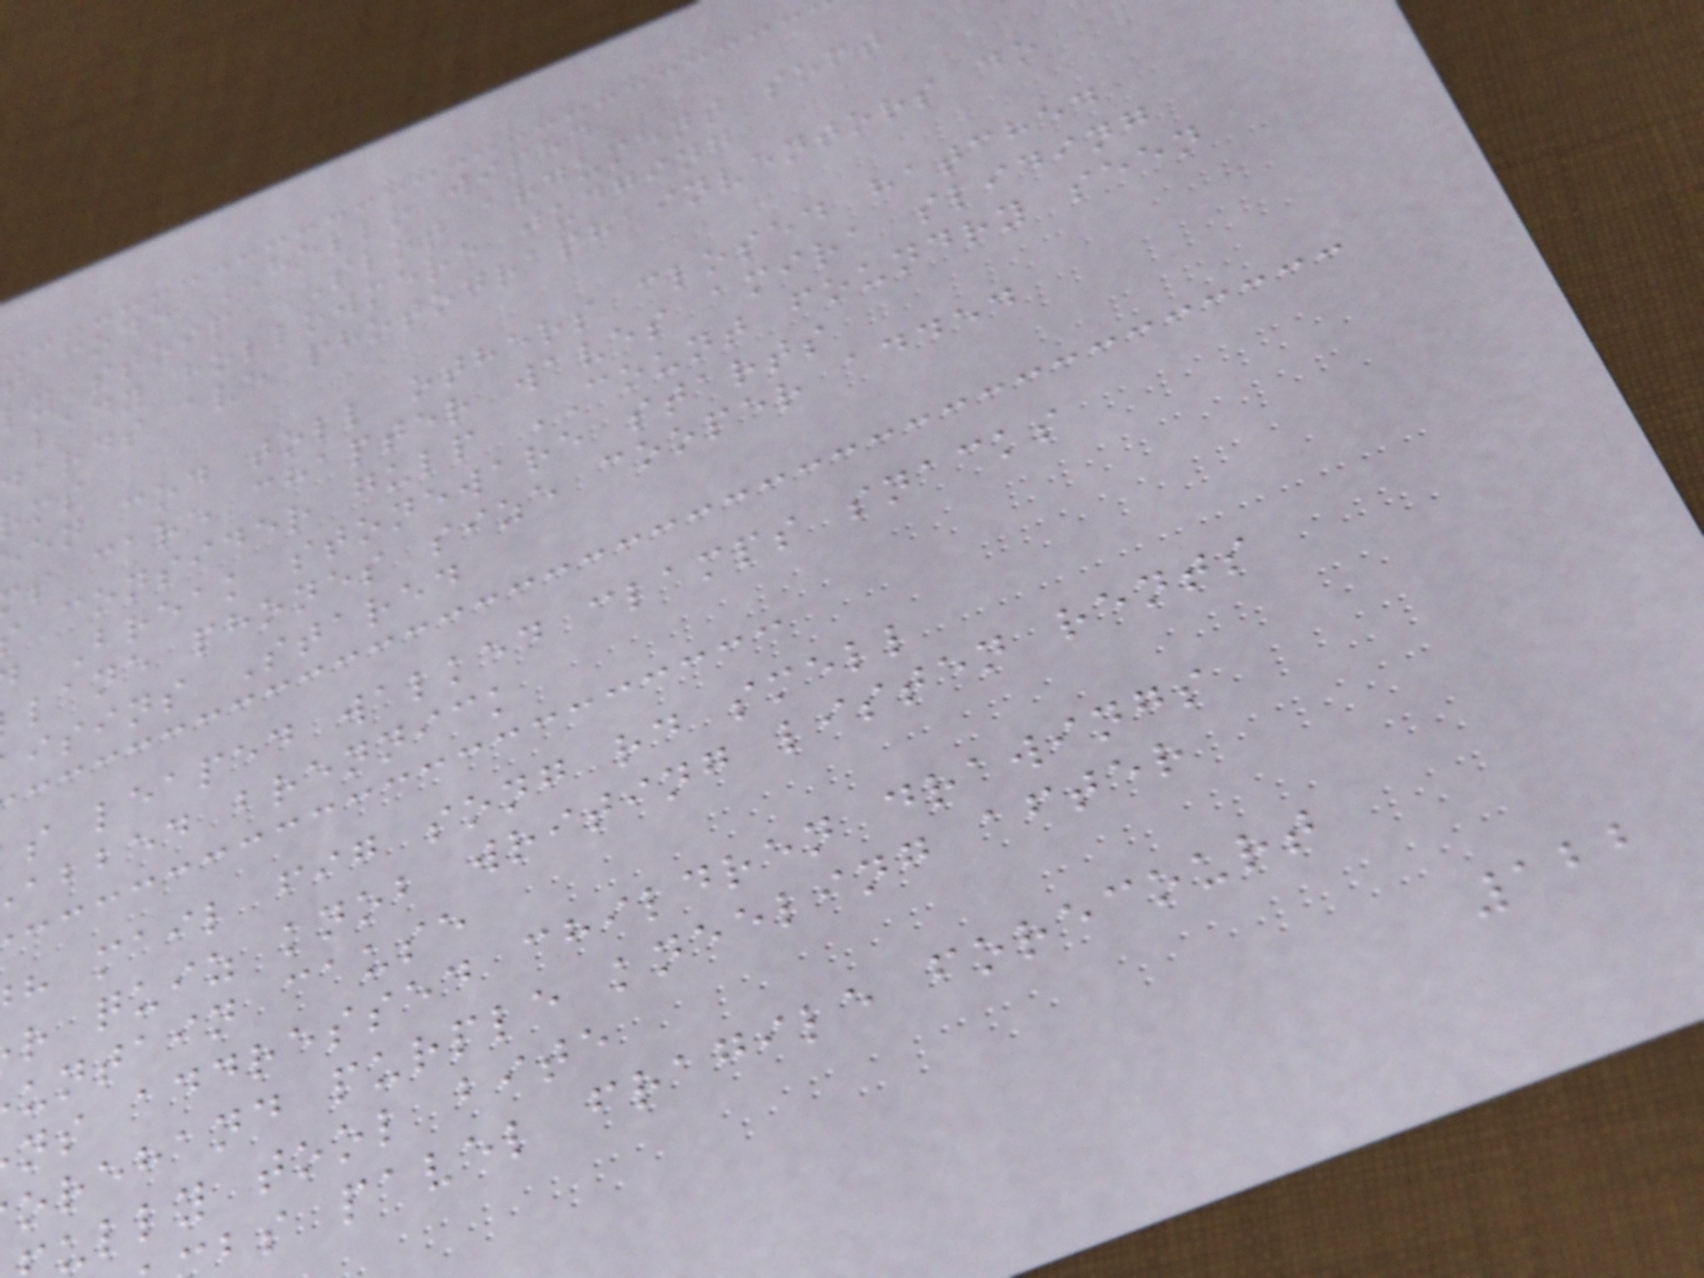t code HELLO wiped
ly strip SLOT argument soft
lady hollowmere judging
dards ave photograph inventors do
en cod toll others closed hatched
s care chapter waves amira sliding
consider gulp COUNT foundry seen
Break stoneware starts
lane phones size cooper added
isins Stared
s leaped walked clamps snacks
abbed brennick
h mail fig song rd smell
r quiz knob writing listen rents
untain cause
ns addressed children drawings
orehand purple kneeling after
ully tool bite
bs pavel fragile forecourt
122
